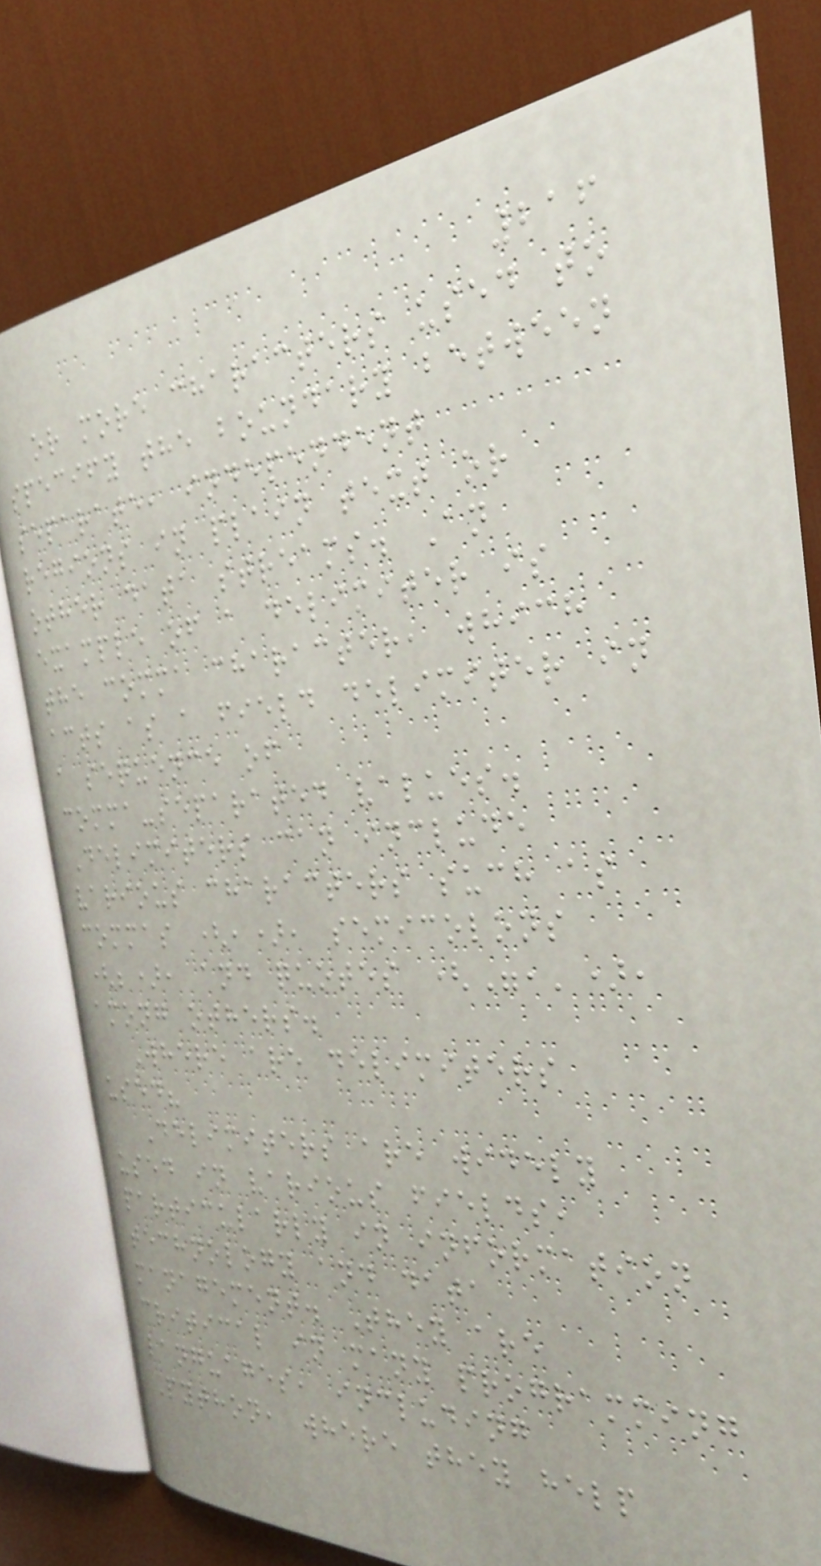216
or more characters used to
specify the boundary between
separate, independent
regions in plain text or
other data streams. An
example of a delimiter is
the comma character, which
acts as a field delimiter in
a sequence of
comma-separated values.
Delimiters can include
various characters such as
commas (,), semicolons
(;), and quotes (",'),
among others.
Where are delimiters
used?
Delimiters are widely
used in various fields,
particularly in information
technology and data
management. They are
critical in many programming
languages, including
Python, where they help
